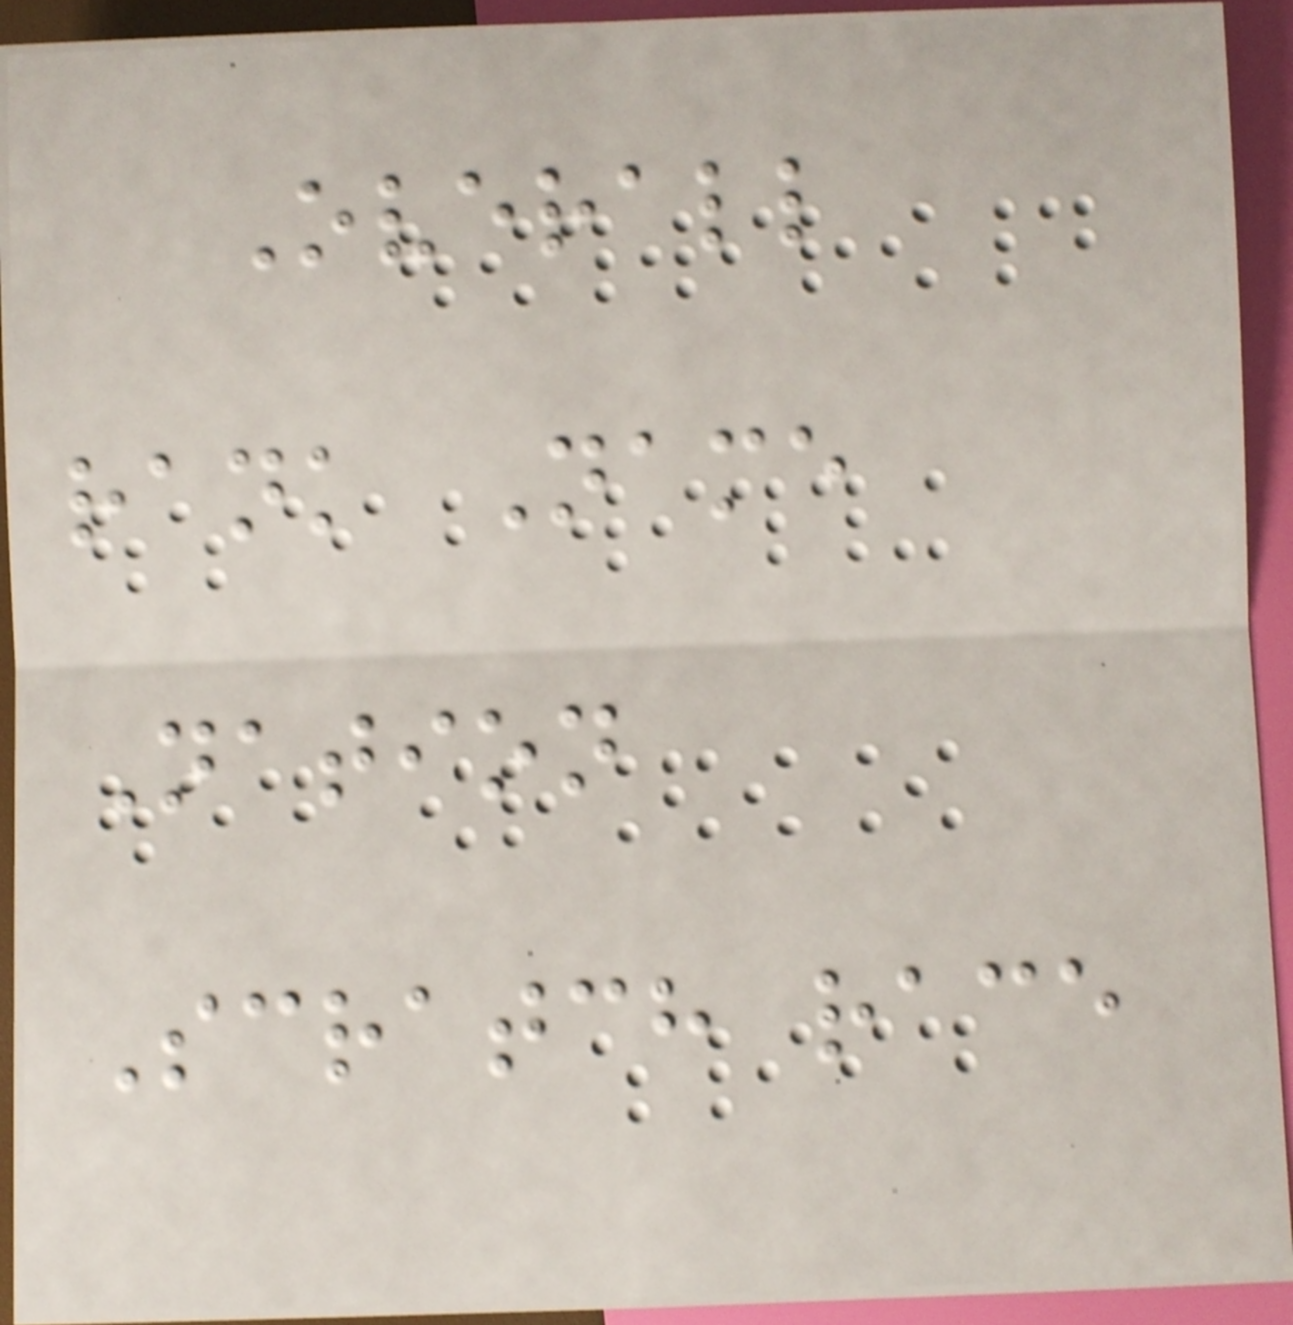Overall
rank Name
Nation
Scratch race
